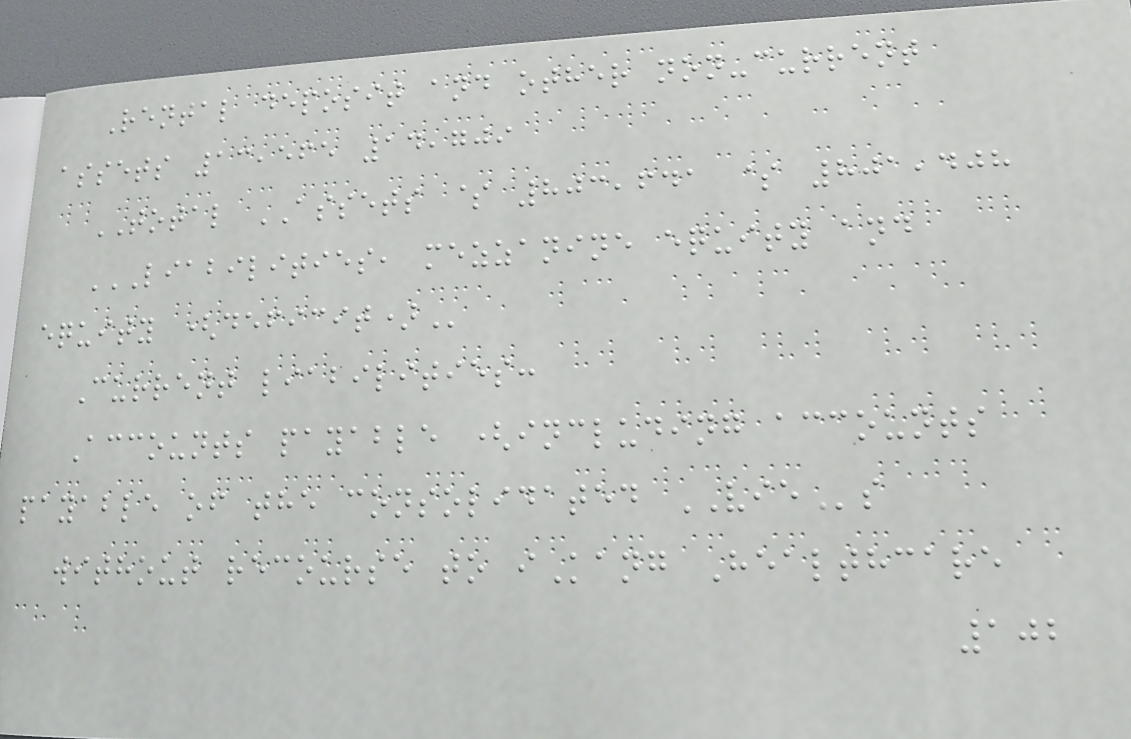Rental deposit and other non-current
assets 13,565 14,709
TOTAL ASSETS $ 803,641 $ 801,408
LIABILITIES, MEZZANINE EQUITY AND
EQUITY (DEFICIT)
Current liabilities:
Accounts payable (including accounts
payable of the consolidated VIEs
without recourse to iKang Healthcare
102
